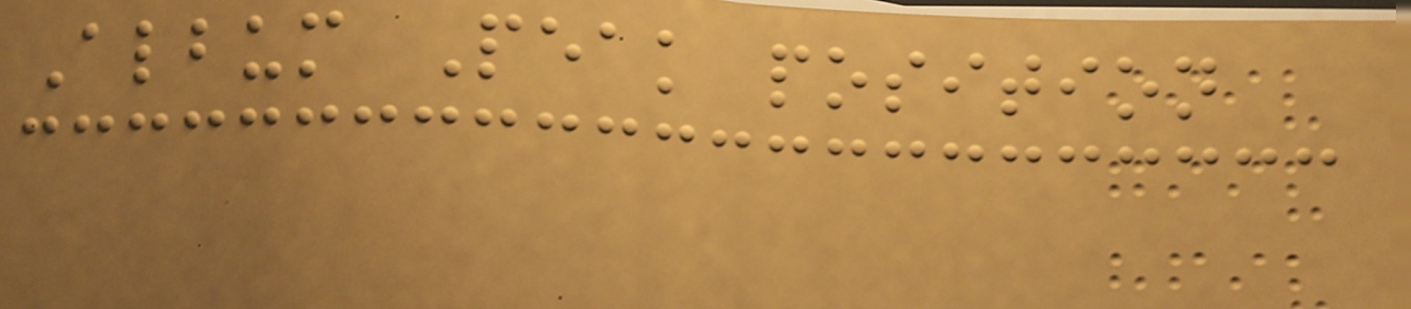Album Peak position
